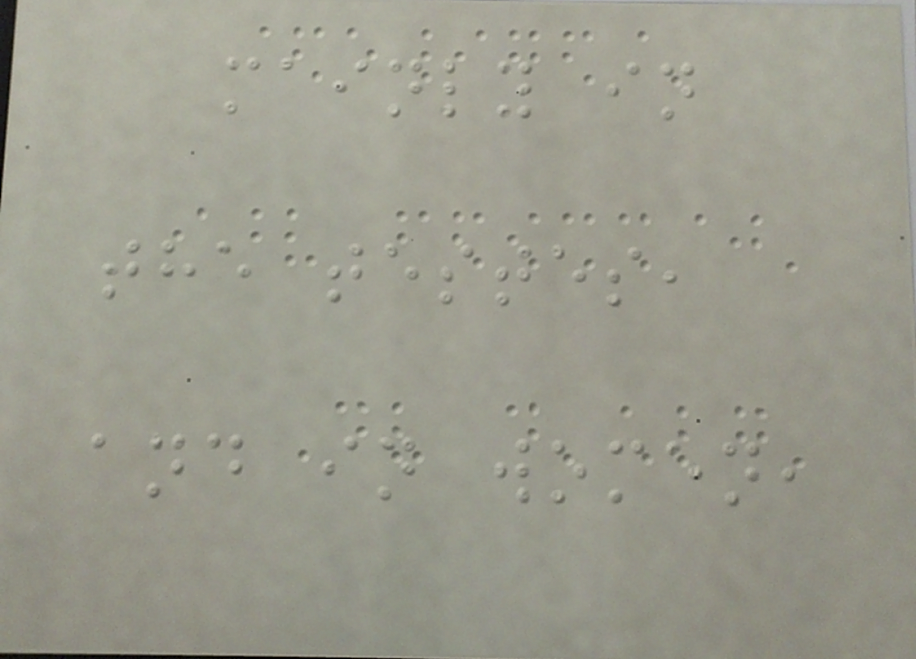mainly in
the testes,
and in women,
